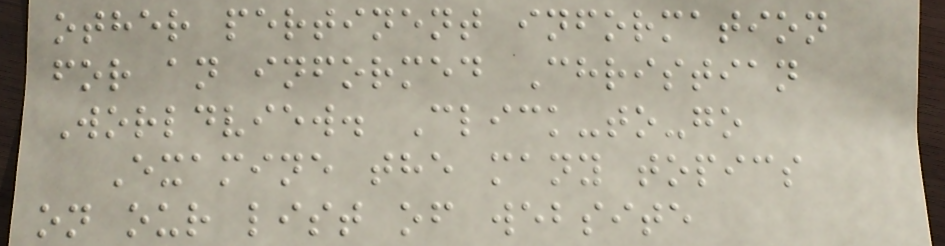other pertinent information
for an informed Christian
Worldview. Click-to-go
Examine the many topics
on our list of website
